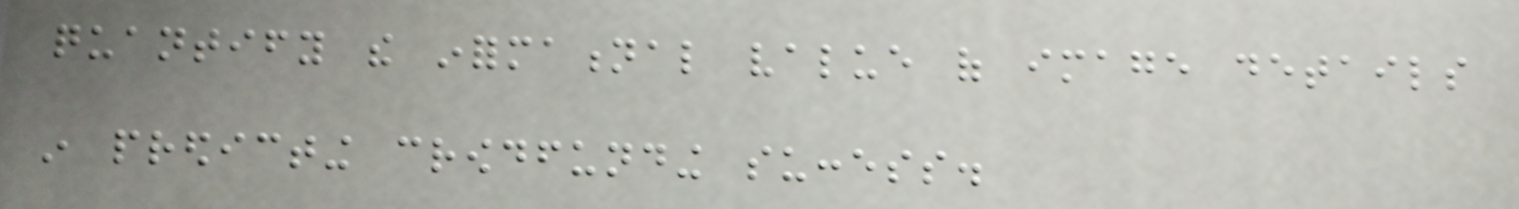quantify the informational value of image details
in predicting crowdfunding success.
